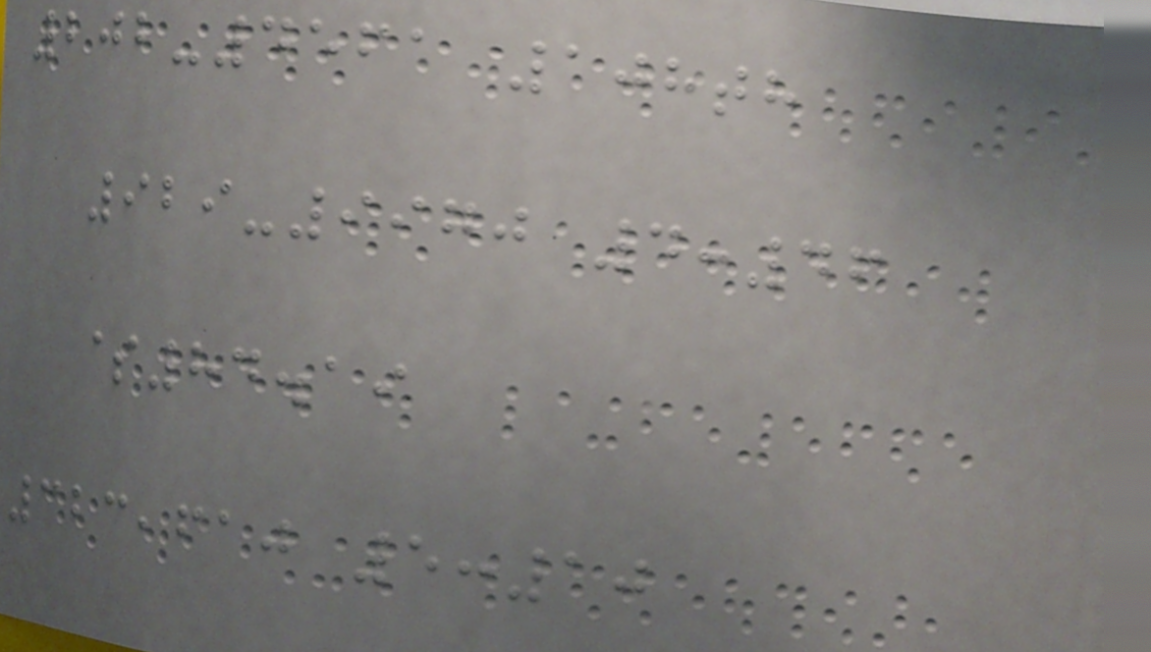202-4561 108th
929-9970 4:46
$84.19
323,610 5:10
